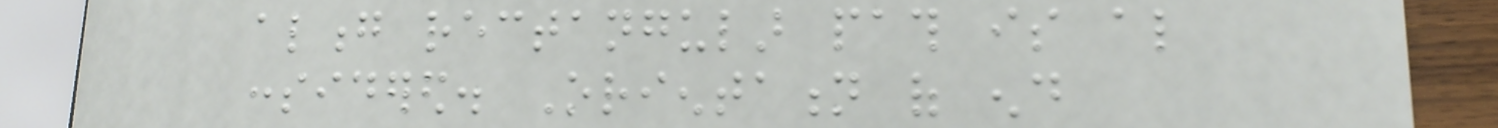along rectangular path is also
considered. Orientation of end
